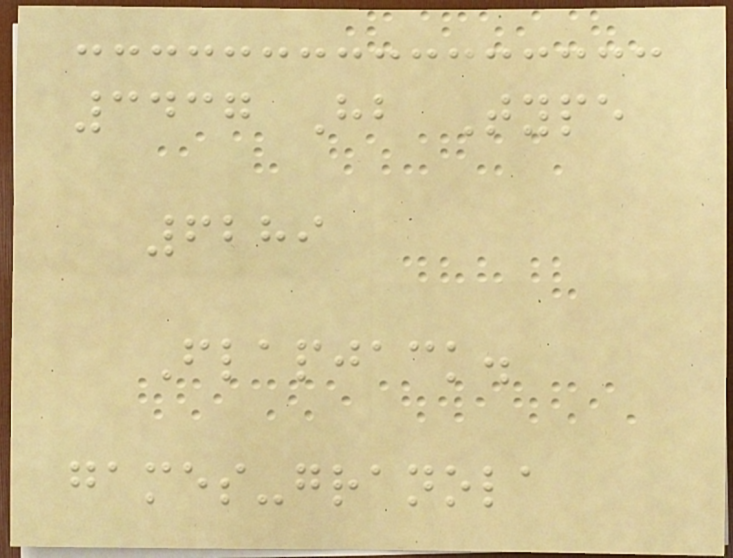3437 Hb Type
6289
Flapjack.
games-granola
